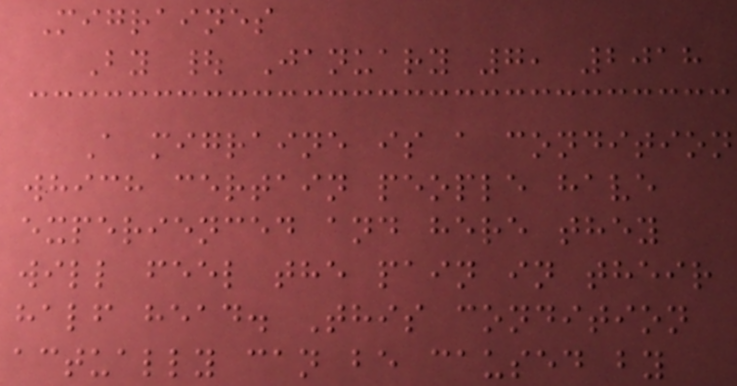Migraines
By | January 7, 2018
A migraine is a condition
which certain people have
experienced and here they
will feel the pain in their
half head. This condition
actually can be caused by
